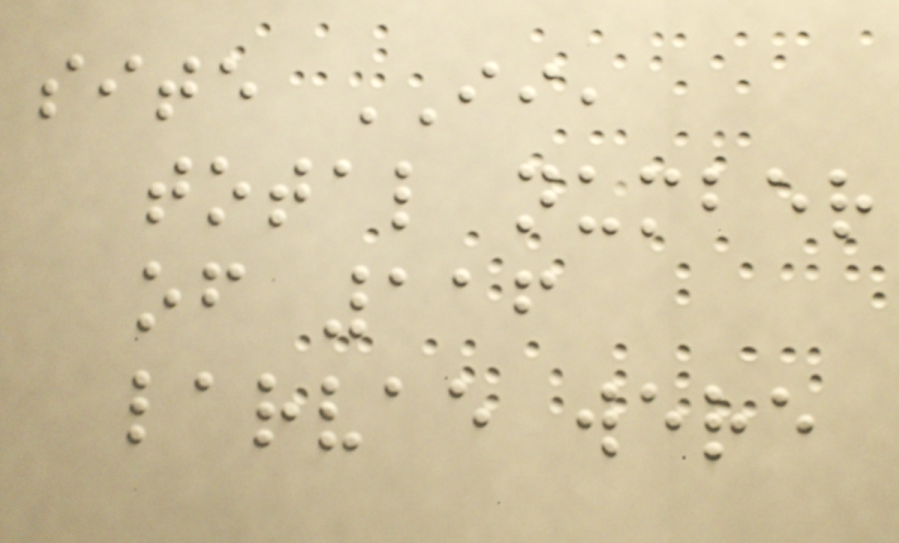site II,
total number
of 116
larvae were
